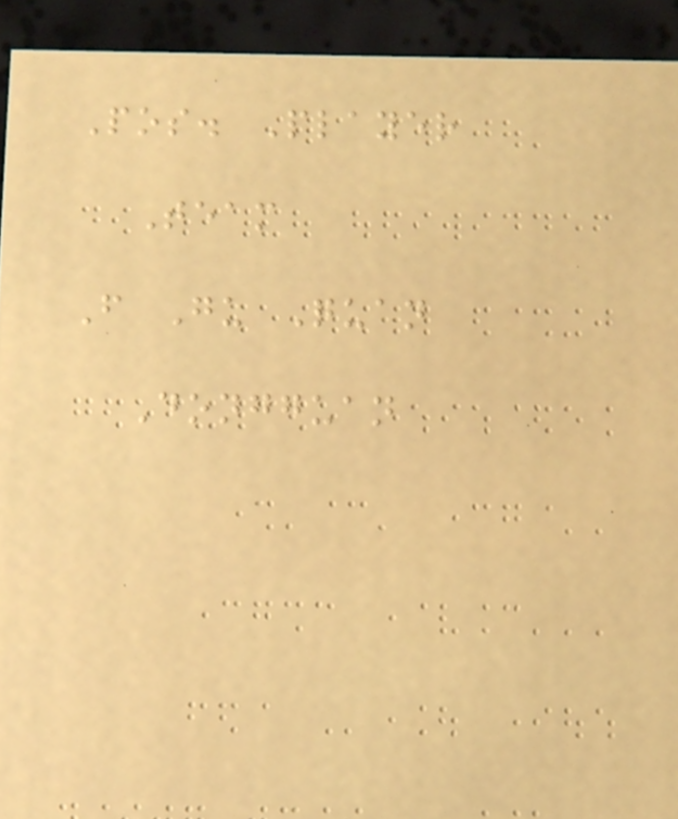Pos. Player
Team
F Gu Quan
Dongguan
